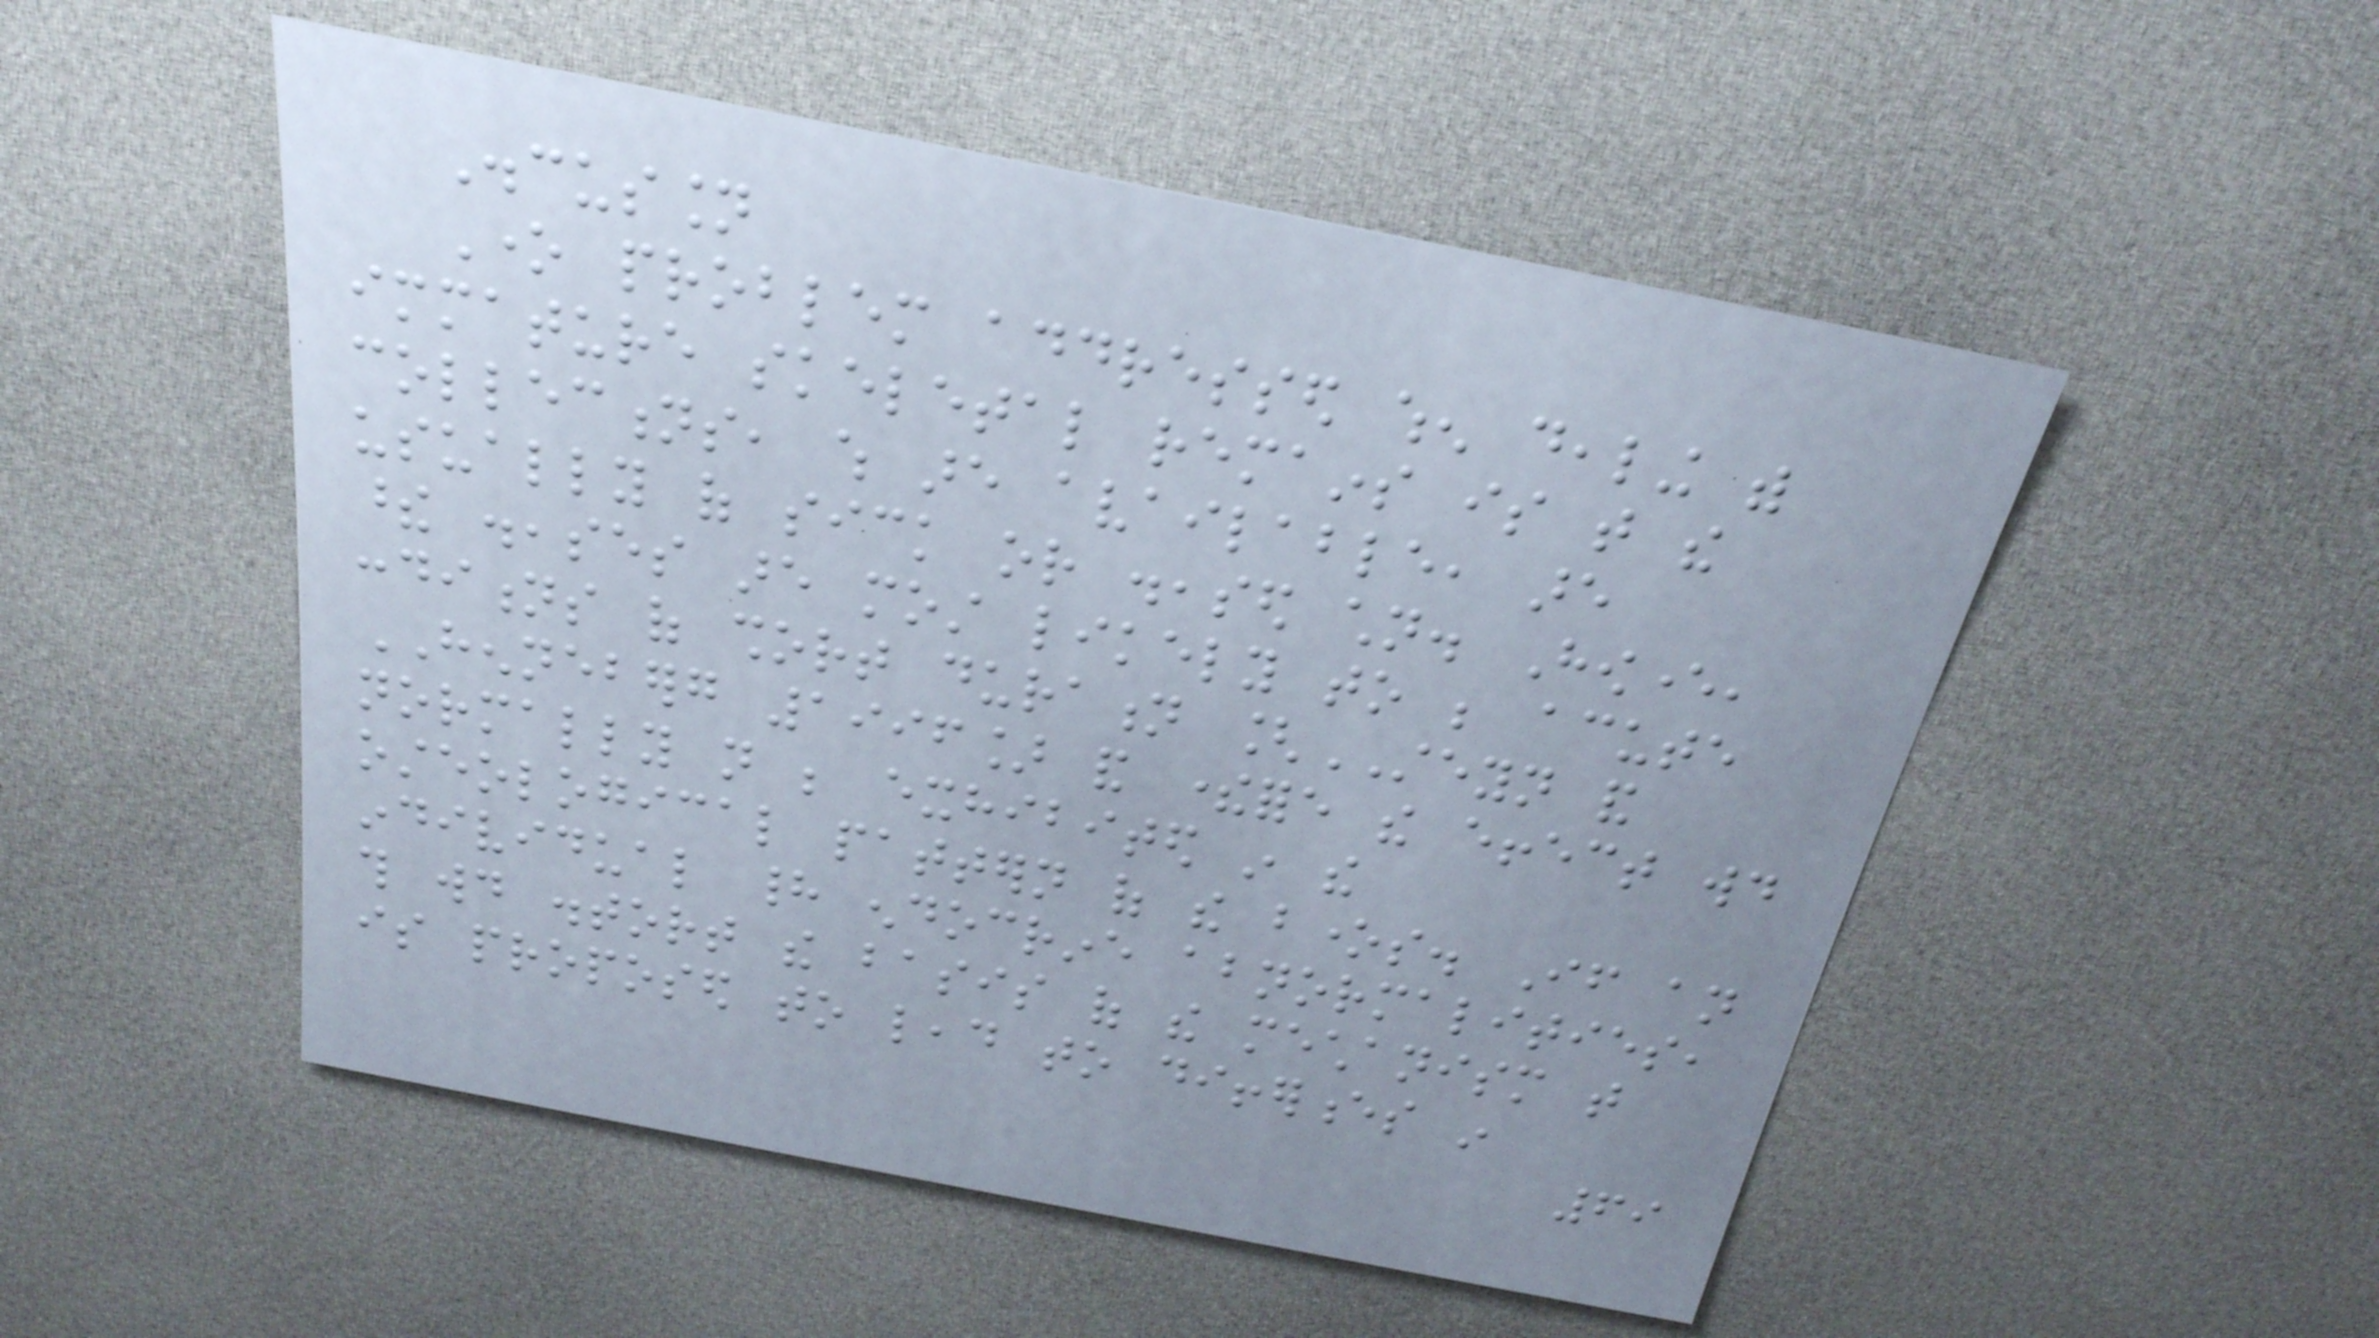Discussion
One problem addressed when dealing with
immature skeletal remains is that the
collections, which are available, are
usually of sick or diseased children. However,
these diseases are most likely to be acute
conditions of short duration [STEYN and
HENNEBERG 1996] and therefore the effect would
normally not be exhibited in the
osteological pattern of the bones. If an
individual had endocrine abnormalities,
this would distort the basis of the mechanism that
is proposed to lead to differences in
69
